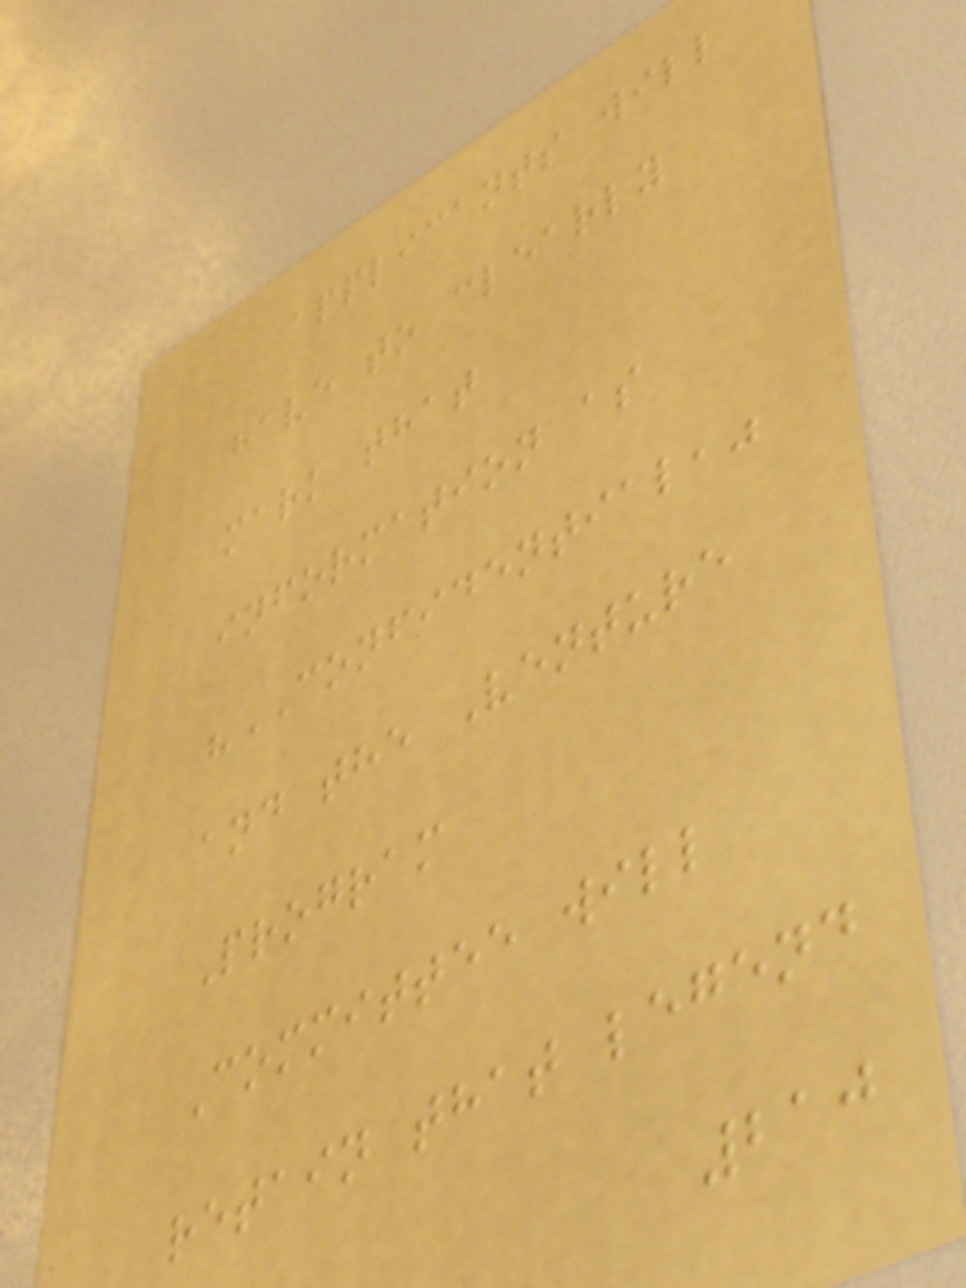applicants will
have to clearly
mark that
information as
"CONFIDENTIAL,"
and the Venture
Program
Committee will
retain that legend
210
